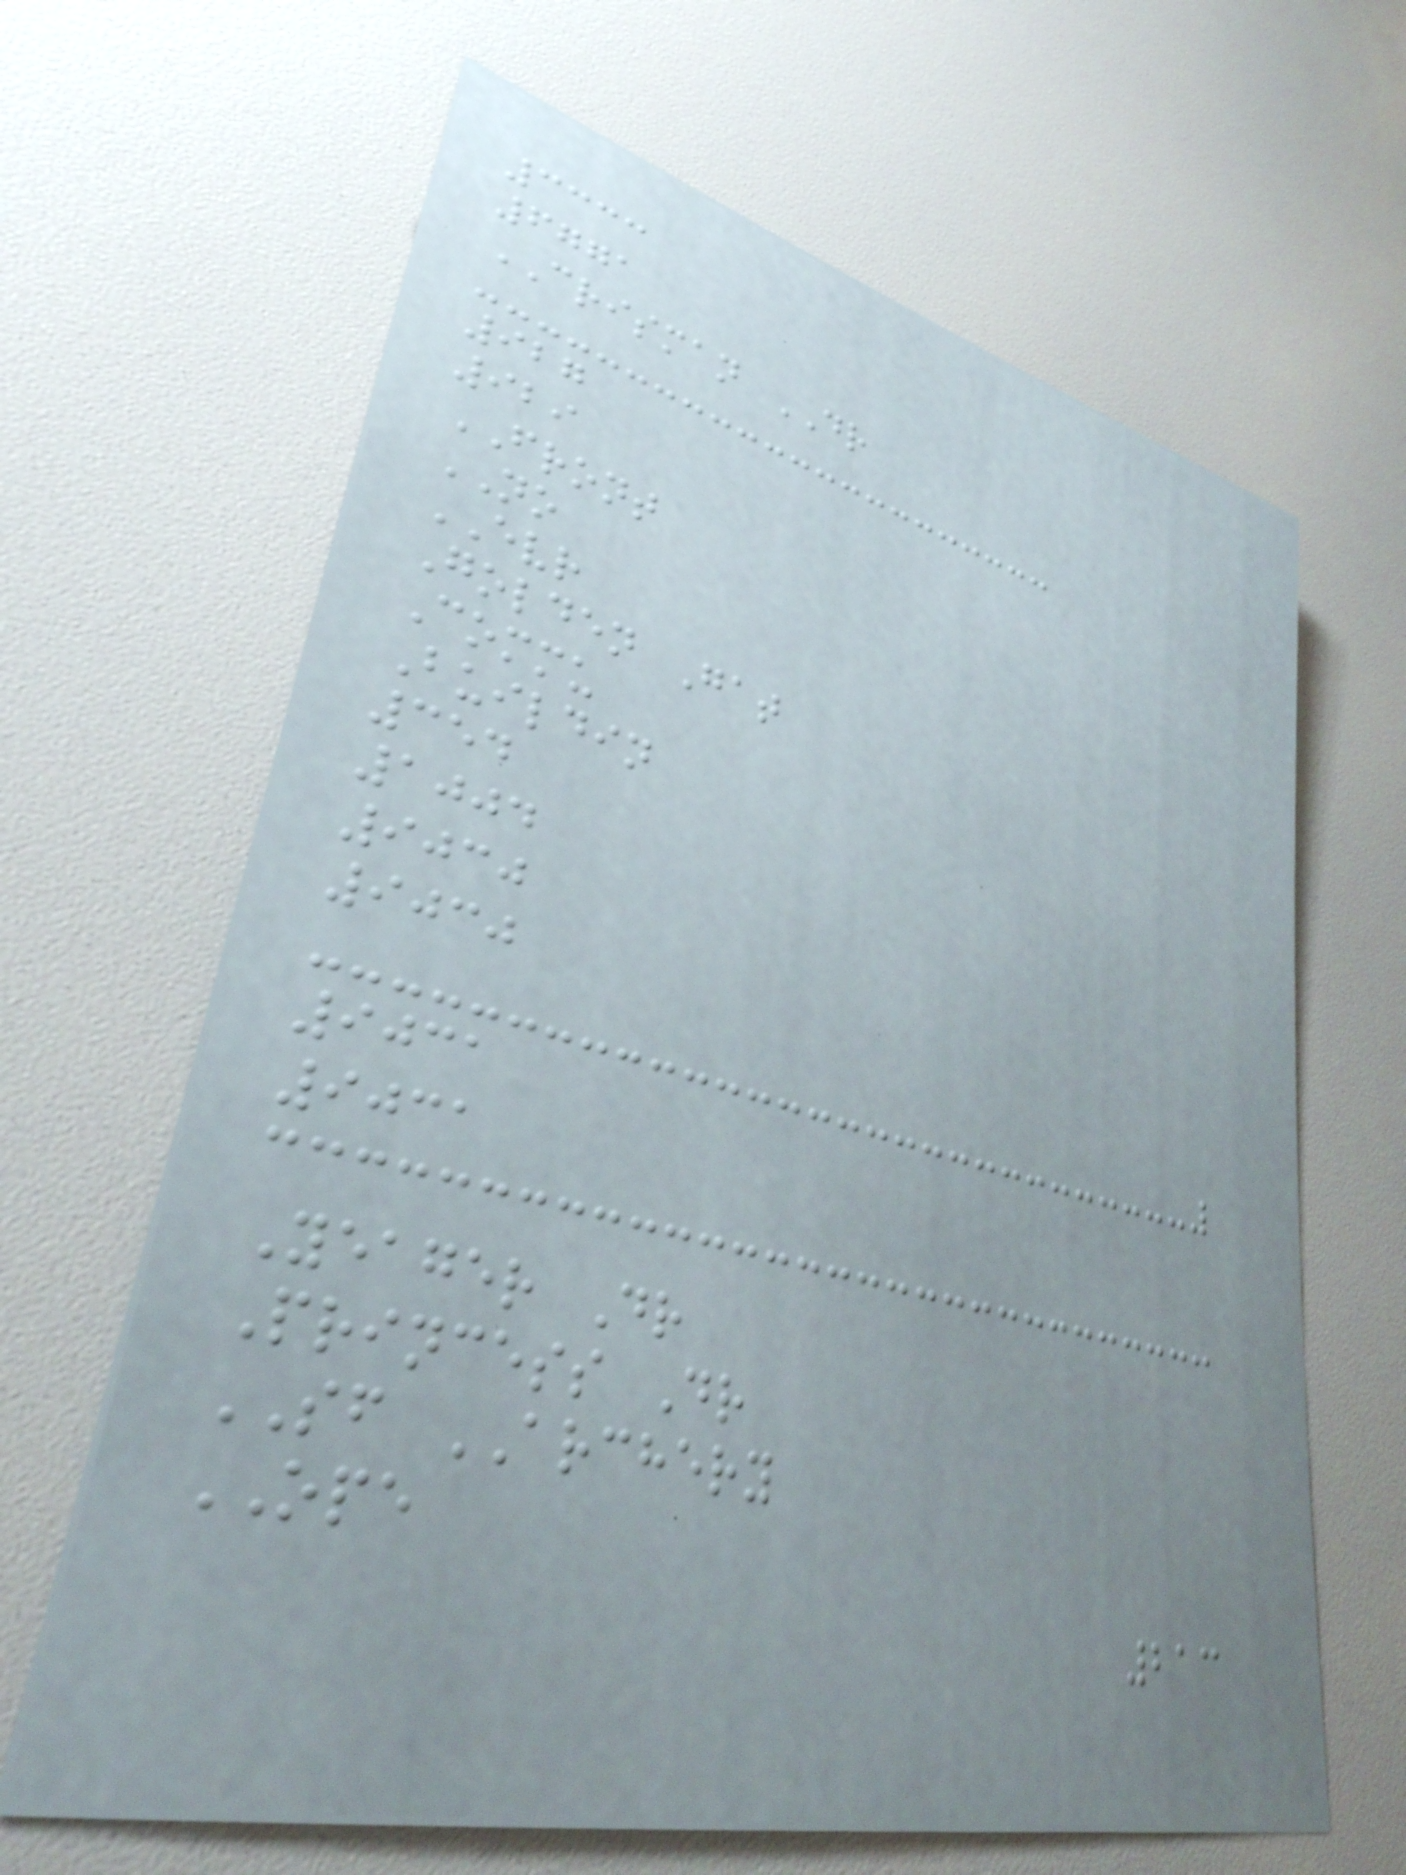3333
6771
CRISMAN DR
927
929
FRONT
NO
EVR
Golden Gat
Commu
Buildin
354
1004
9030
9030
9031
9031
Yeager Dr
Princess Dr
SF ARCHERY
OPE
213
